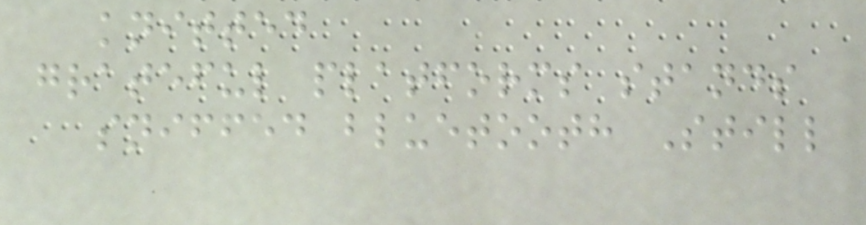knitted
grateful platforms stands
sniffed bluetooth Still
